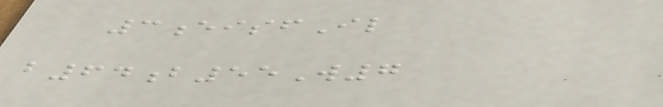3eisfIl
b64b55W7
